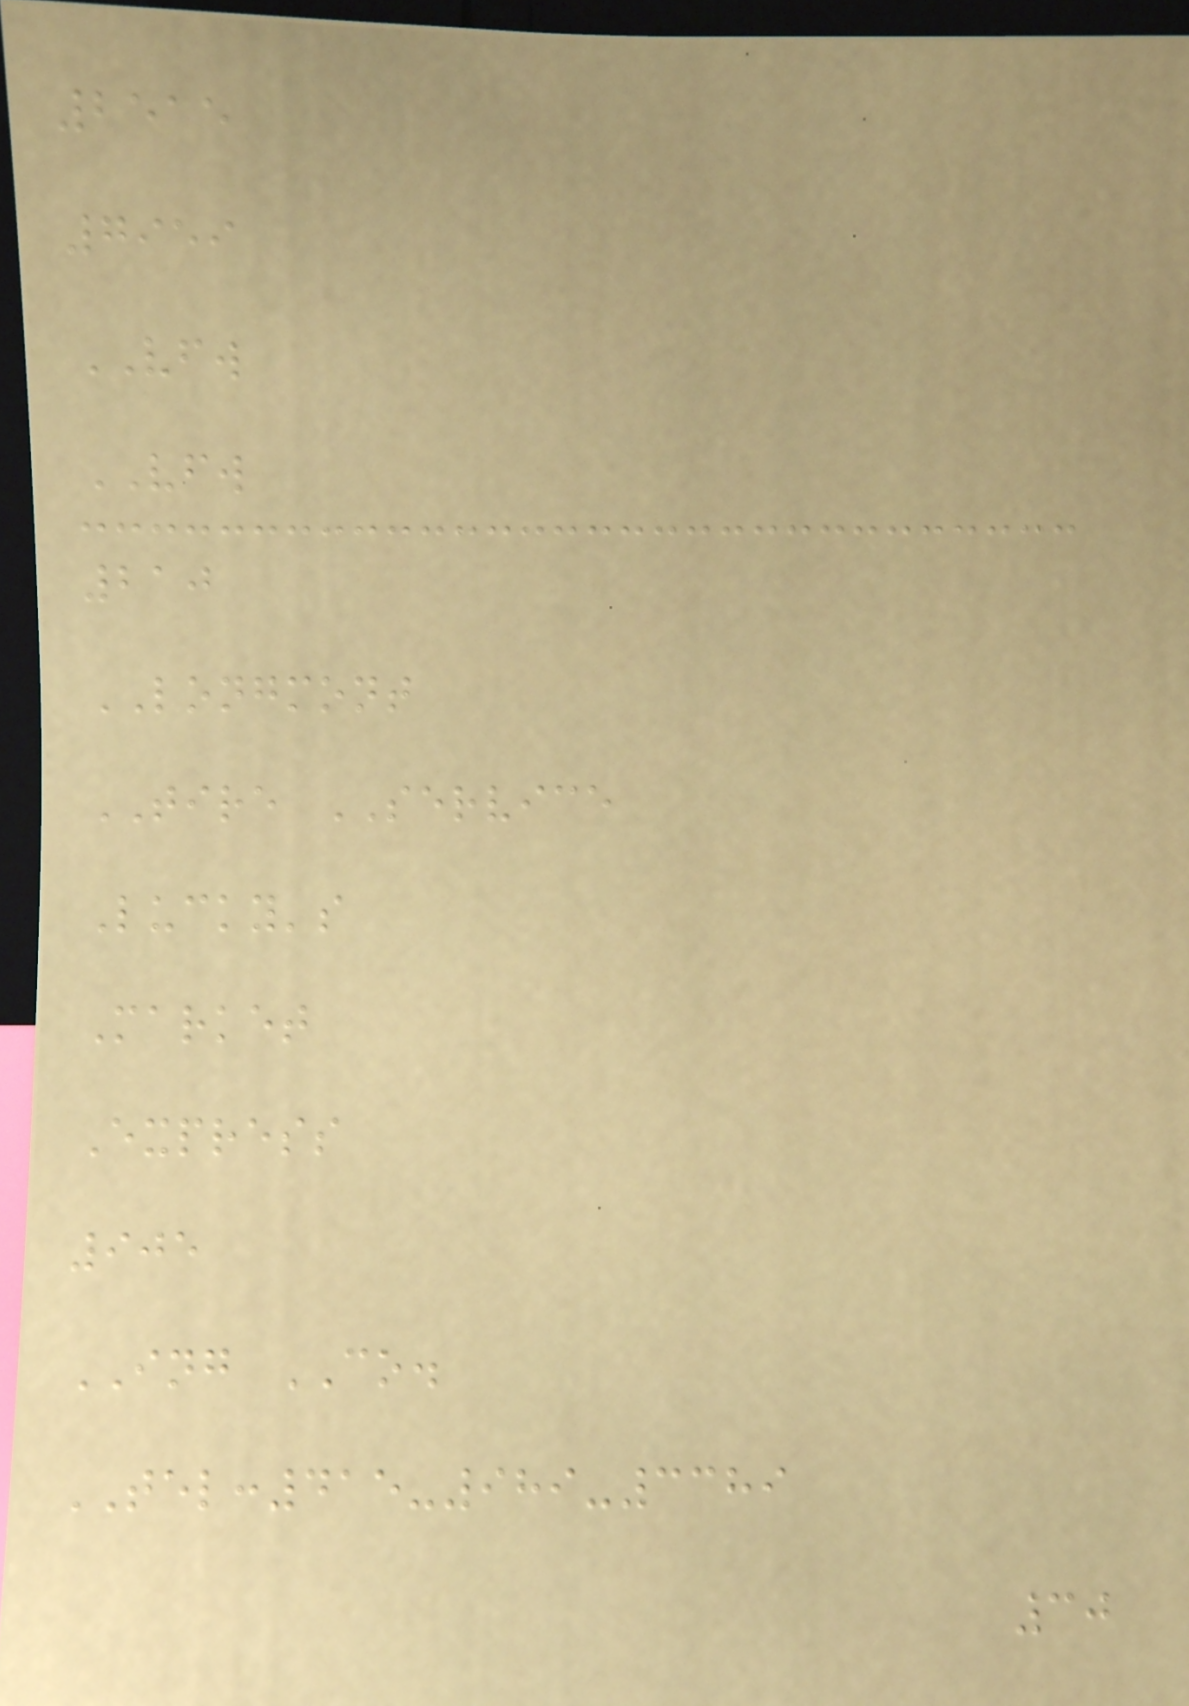2515
7959
VFW
VFW
210
LONGMONT
TIRE SERVICE
Lucky's
Market
Express
905
ING CO.
TEL:415-989-3389
30
